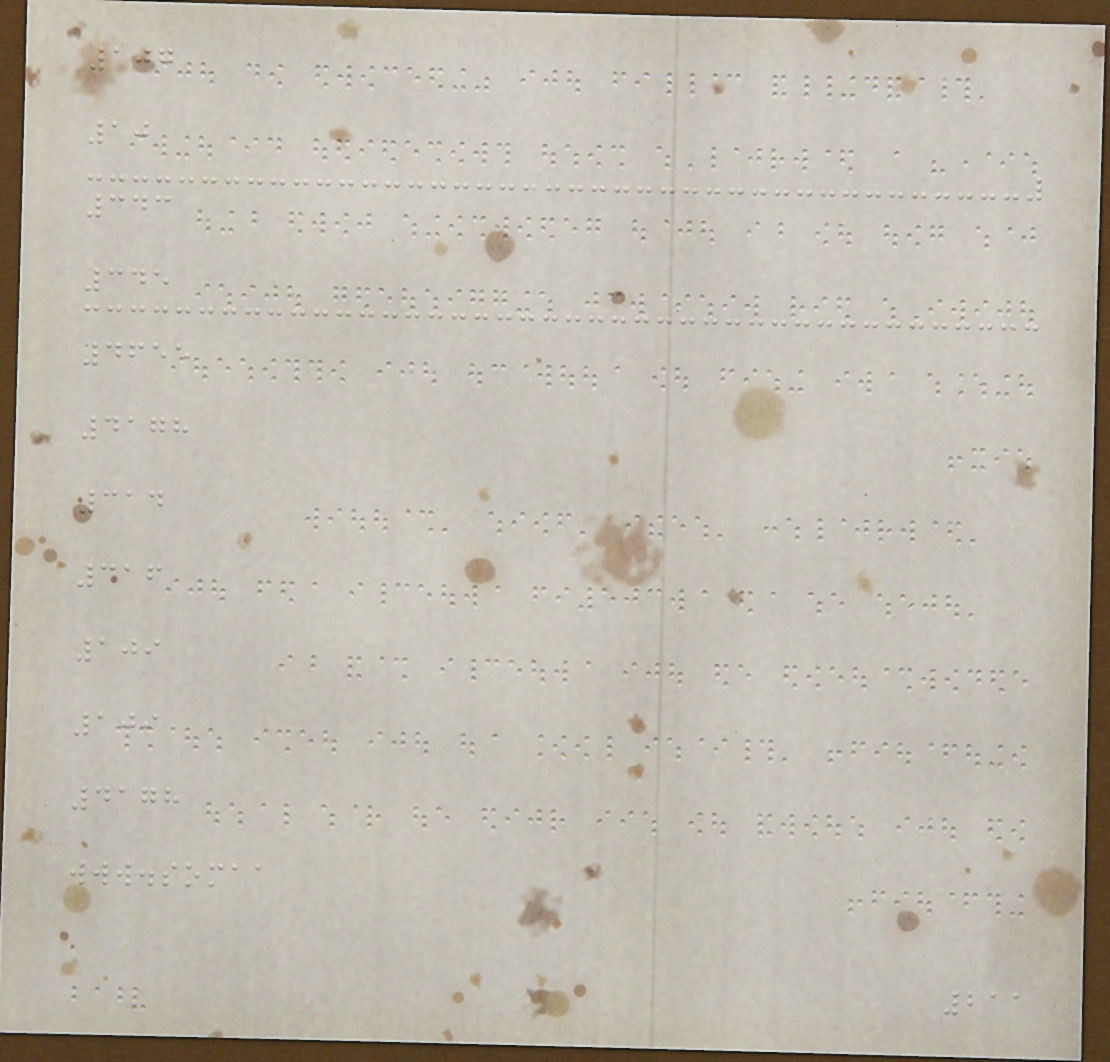107
10
343
345
4655
4178
314
316
109
109
4178
www.somaa
211
